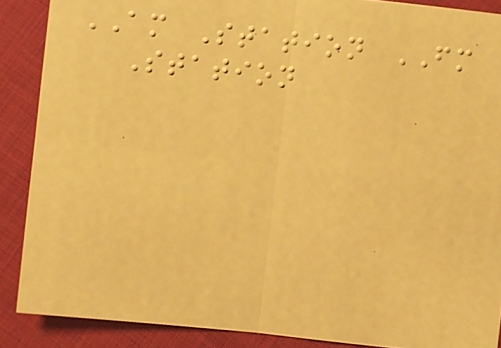AM Station FM
Station
